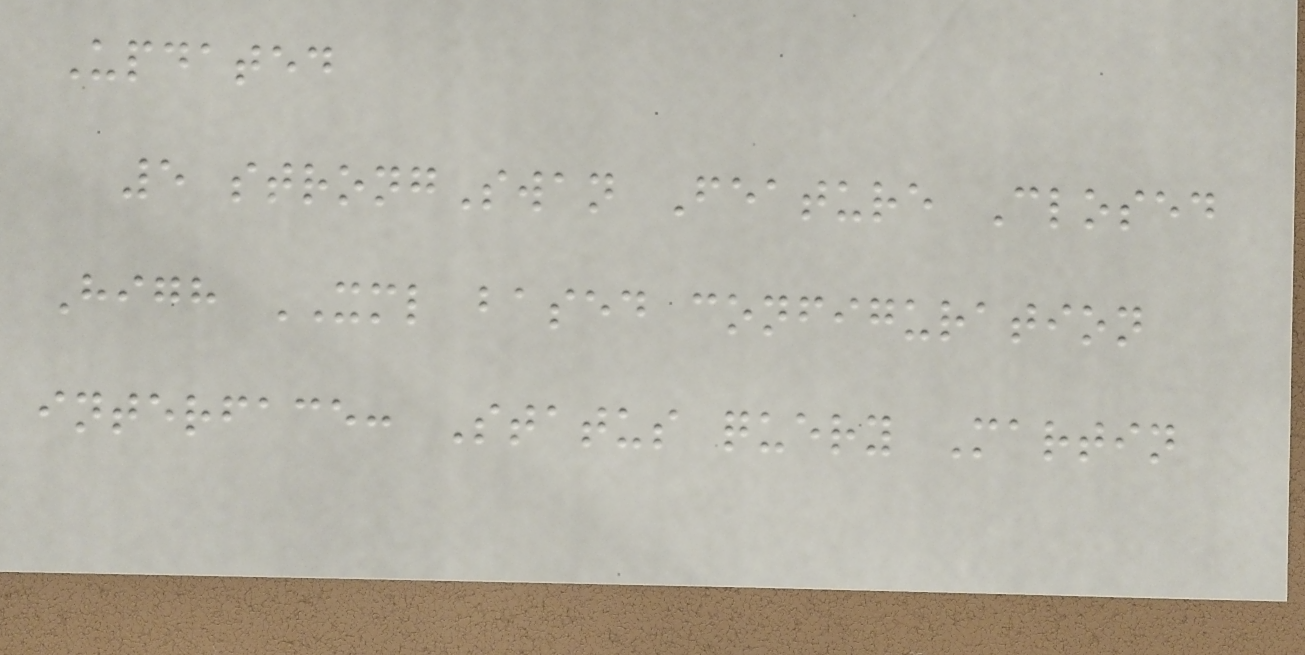Updated
5 strongSwan Feature Closed
High XML based configuration
interface: Status query Martin
